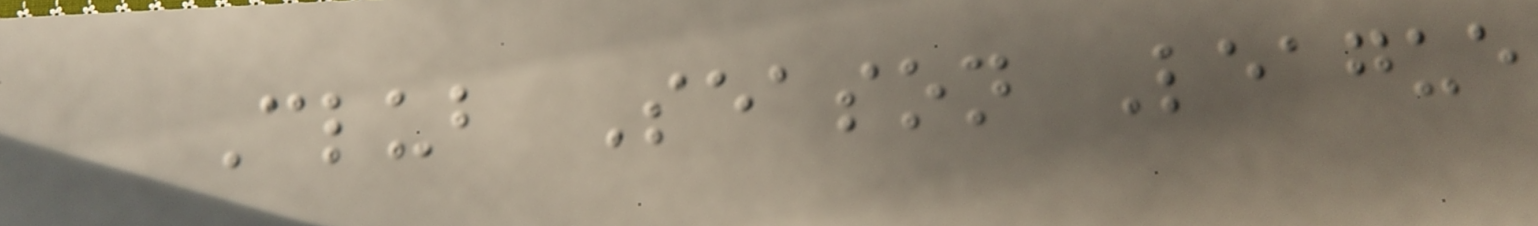Club Season League
